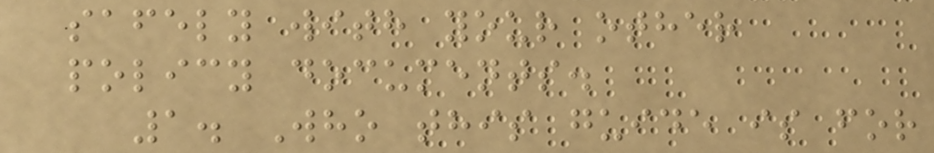safely with your other
policy documents.
1. Who this guide is for
